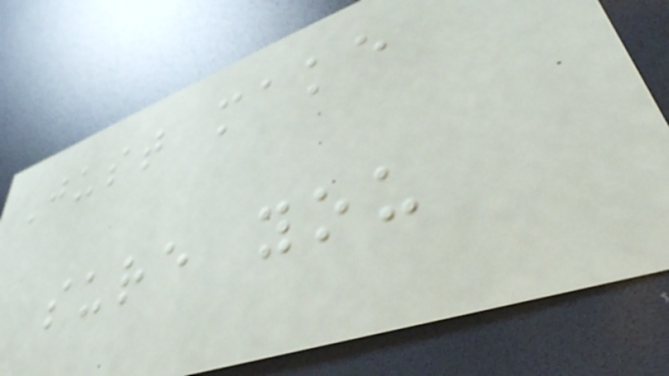Just make
sure you
